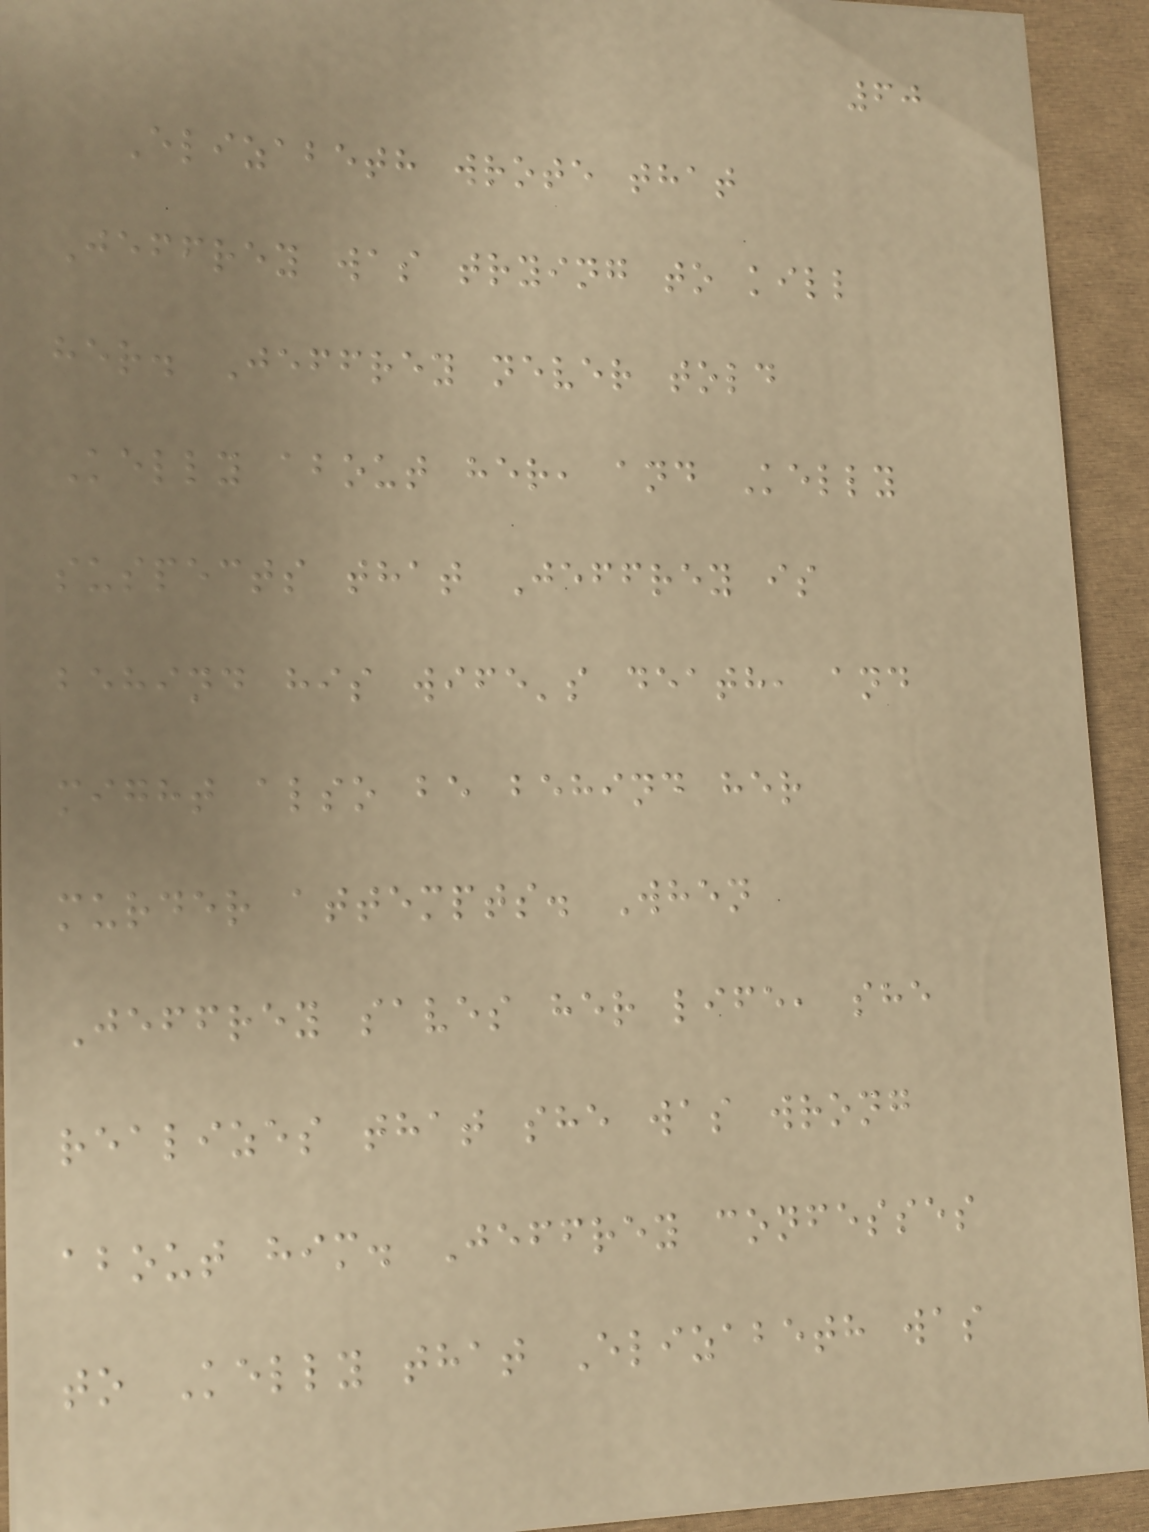60
Elizabeth wrote that
Jeffrey was trying to kill
her. Jeffrey never told
Kelly about her, and Kelly
suspects that Jeffrey is
behind his wife's death, and
might also be behind her
murder attempts. When
Jeffrey saves her life, she
realizes that she was wrong
about him. Jeffrey confesses
to Kelly that Elizabeth was
